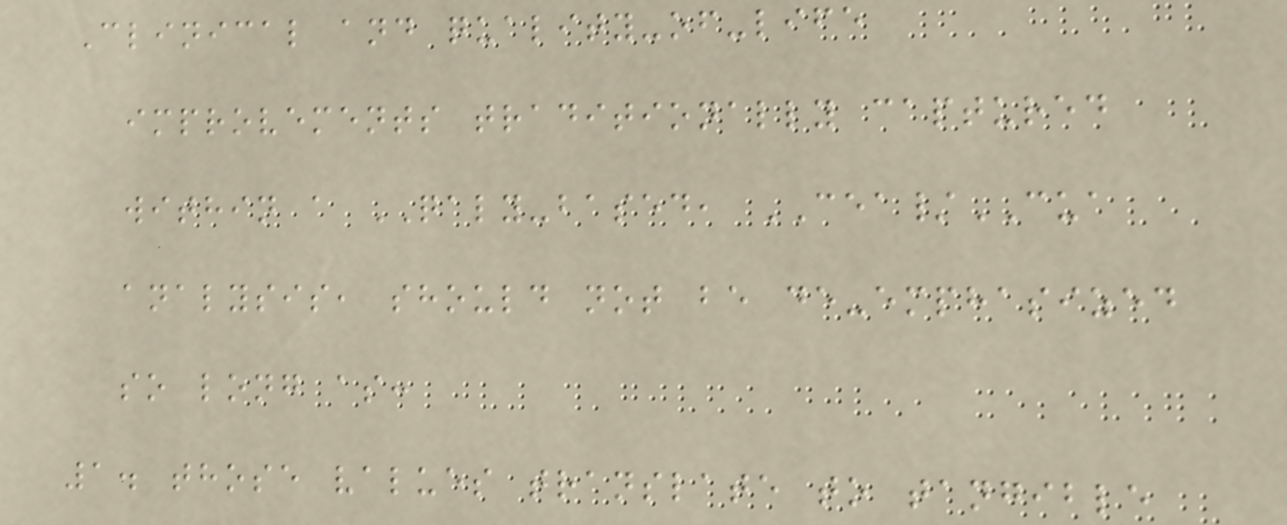Clinical and quality-of-life
improvements traditionally captured
within a QALY-based, CEA/CUA
analysis, should not be de-emphasized
so long as:
1. those values translate to tangible
